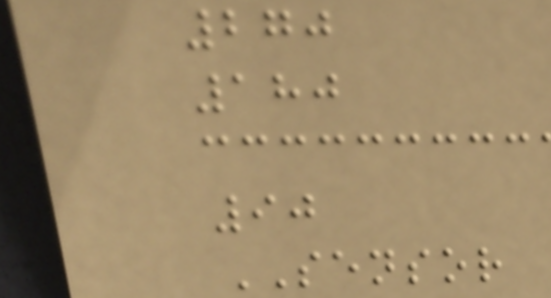270
180
90
SENSOR
